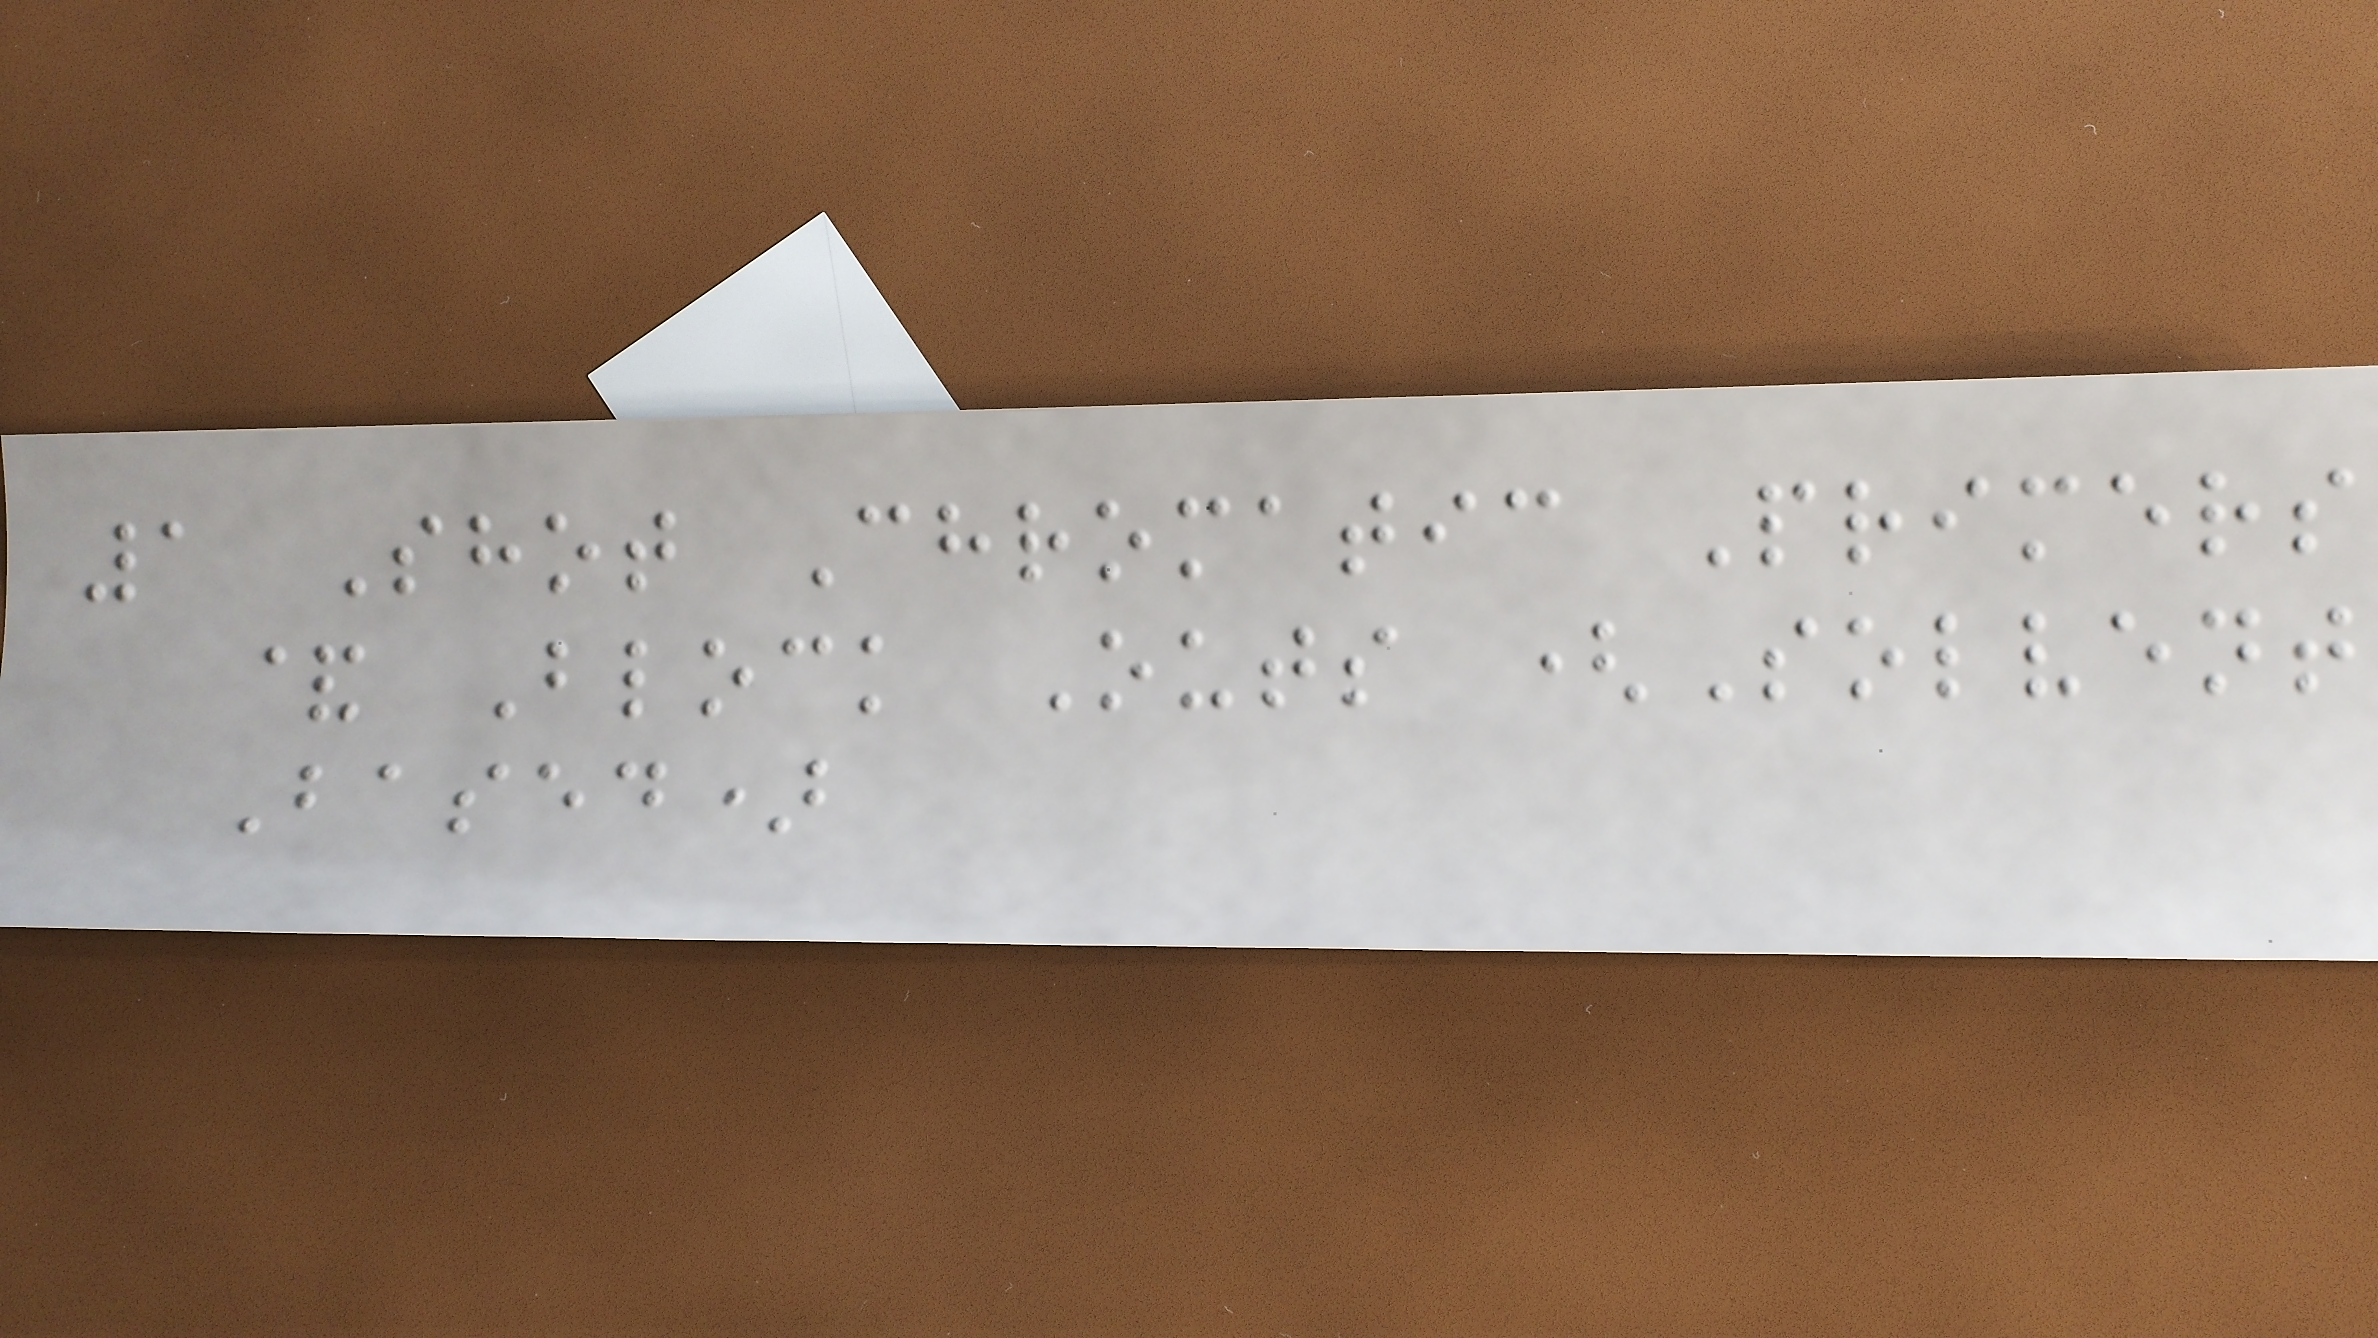1 Shot Chromatic Primers
& Block Outs (Solvent
Based)
